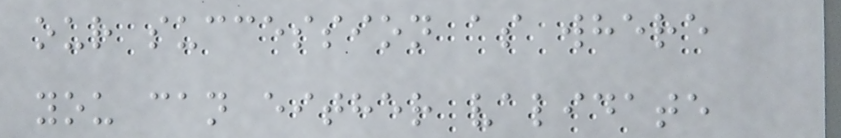our succession as where
you can either validate
